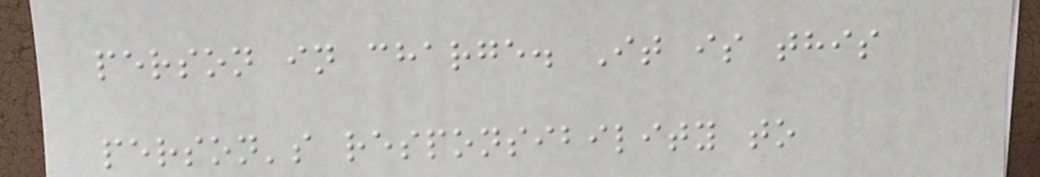person in charge. It is this
person's responsibility to
